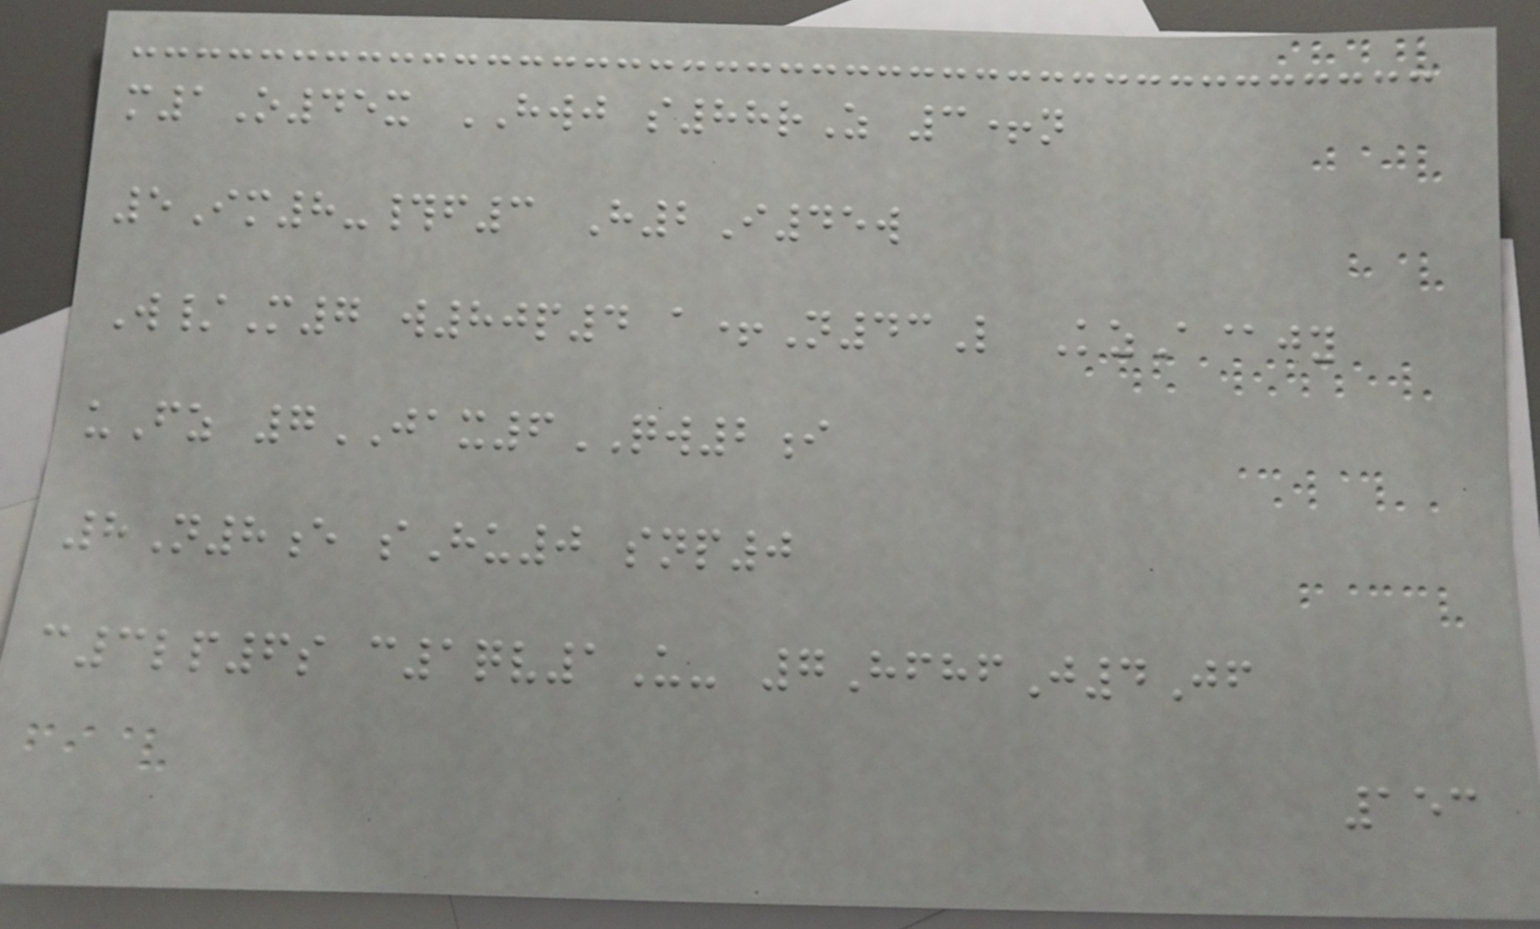m1O45x HWJ s88rZ 3+n
5Im8-#f3 H2I45w
W/M7 w80p4 a+N43L KzA@jy
uFz 7JAX6QW2i
8N8e sHu0 snp0
c3lp6s c1qv1U- 7HfhfJ4Jf
153
